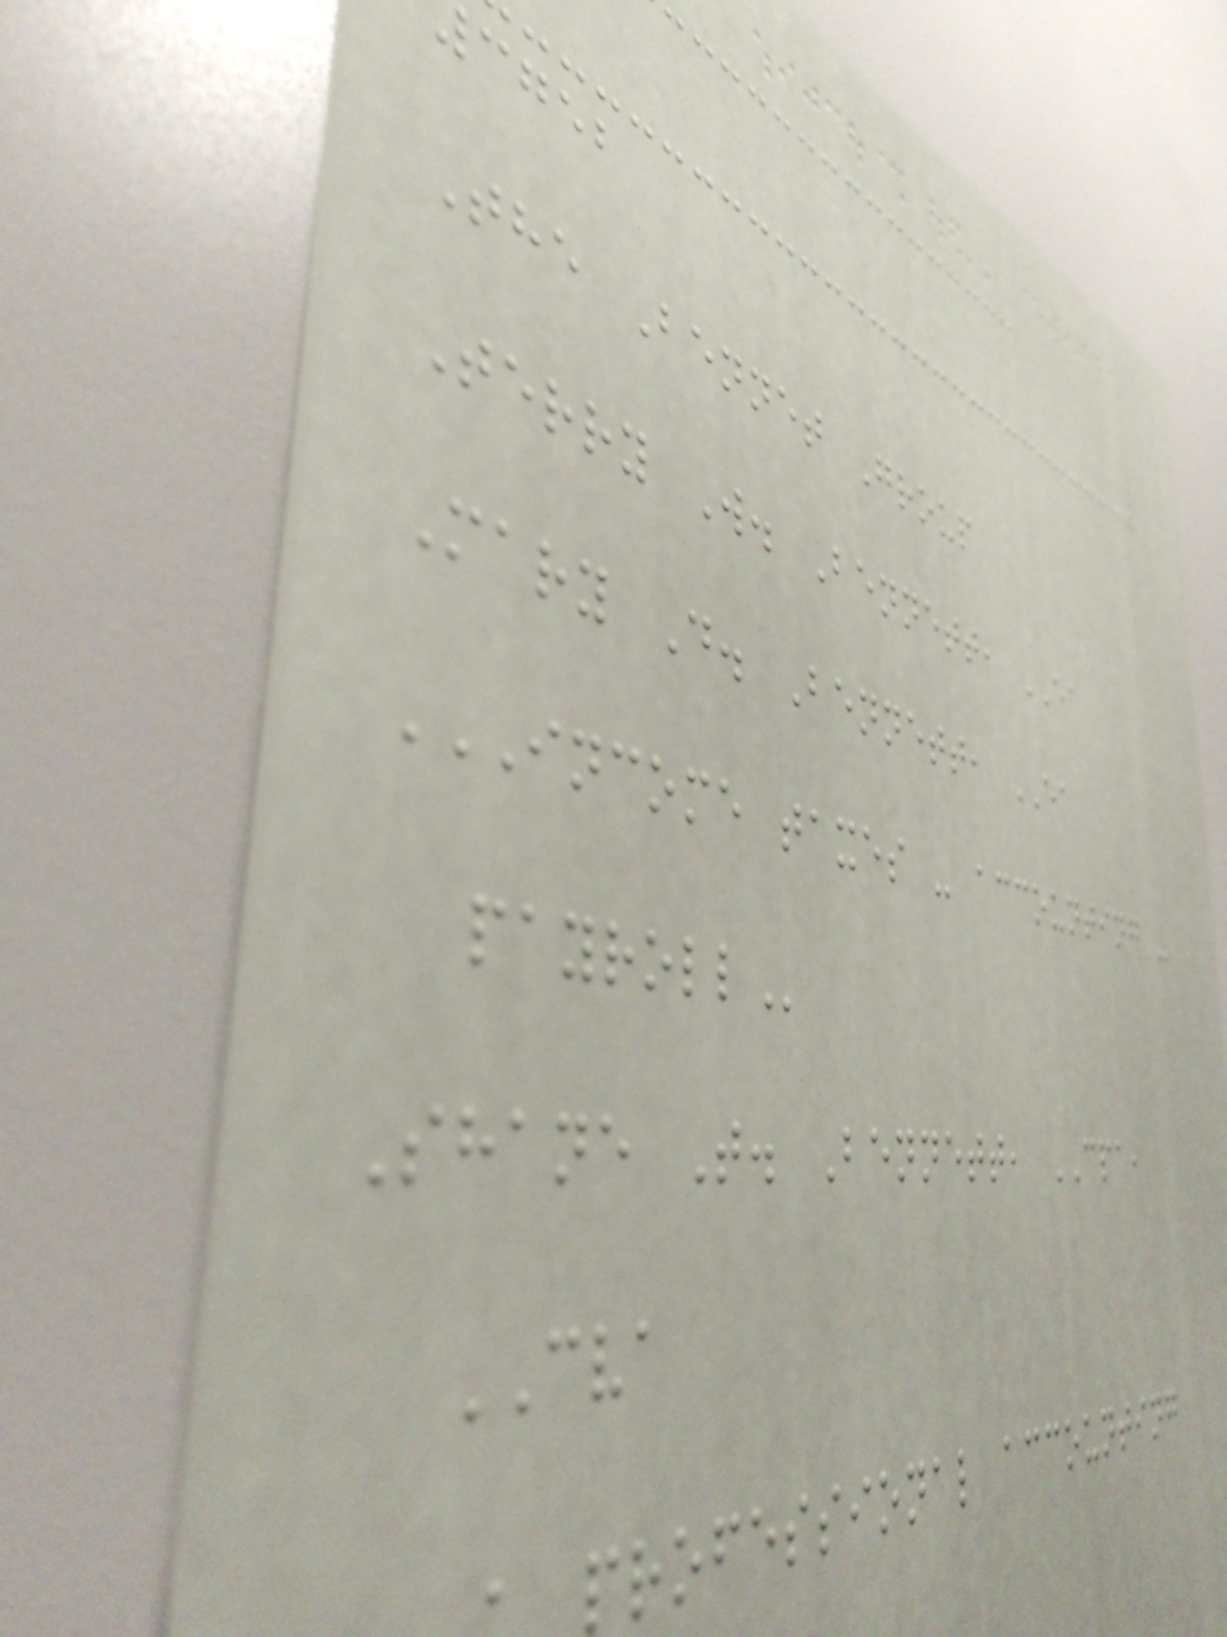cgeb
The Bennet Group
Terry W. Bennett, EA
Mary D. Bennett, EA
INCOME TAXES - ACCOUNTING -
Shane T. Bennett, CPA,
CVA
professional accounting
